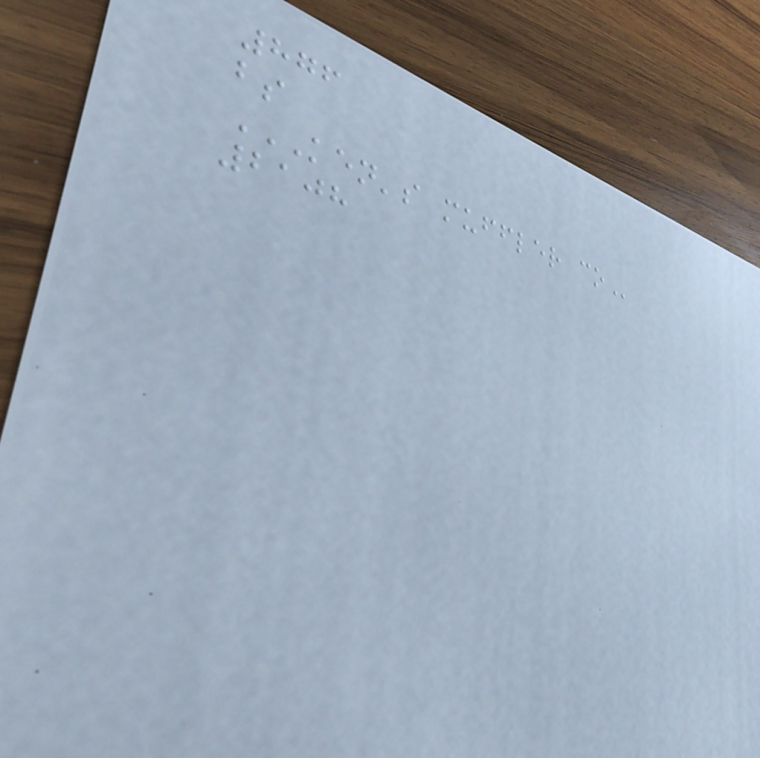876
bs
KEN'S MUFFLER CO
2108
